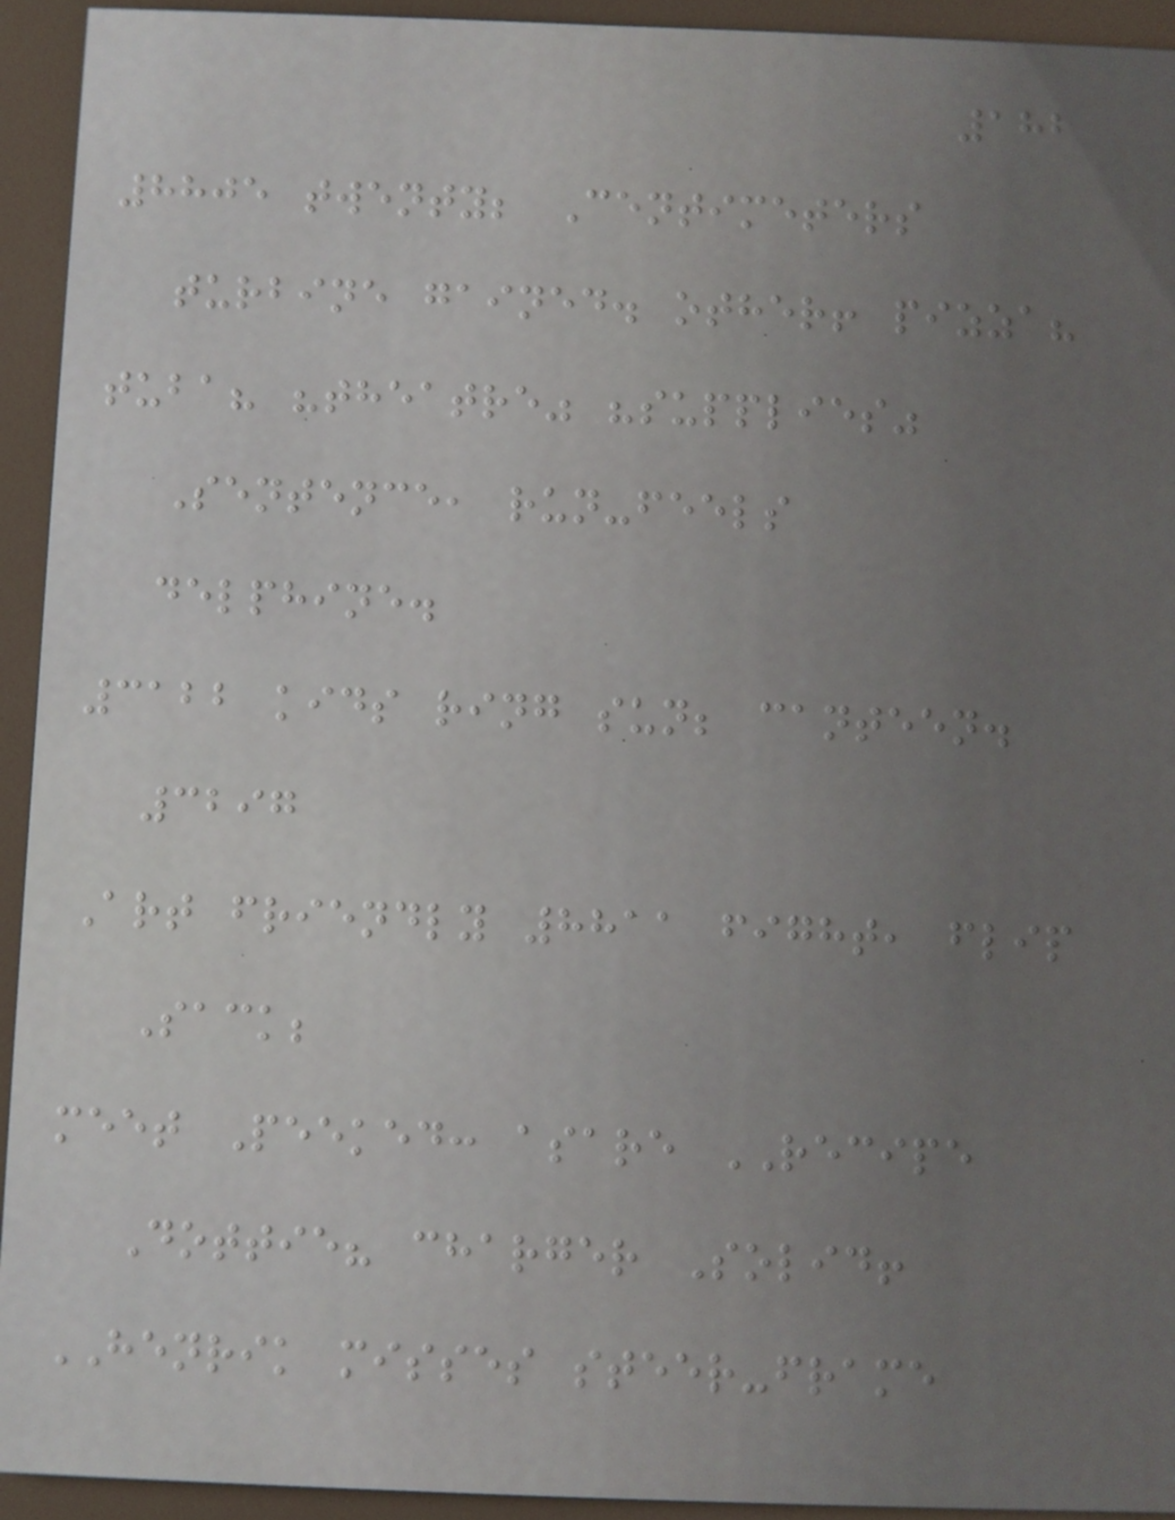182
8805 twenty; Centimeters
turbine gained. other! pizza?
tuba? "theatre" "supplies"
Sentence, run-feels
delphine.
3122 kids ring sun; canteen.
3297
Art friendly 8811 fight, flip
Sack;
meet Peeked: asare RECIPE
Dottie? charger Solid!
HENRIK misses steer-frame
